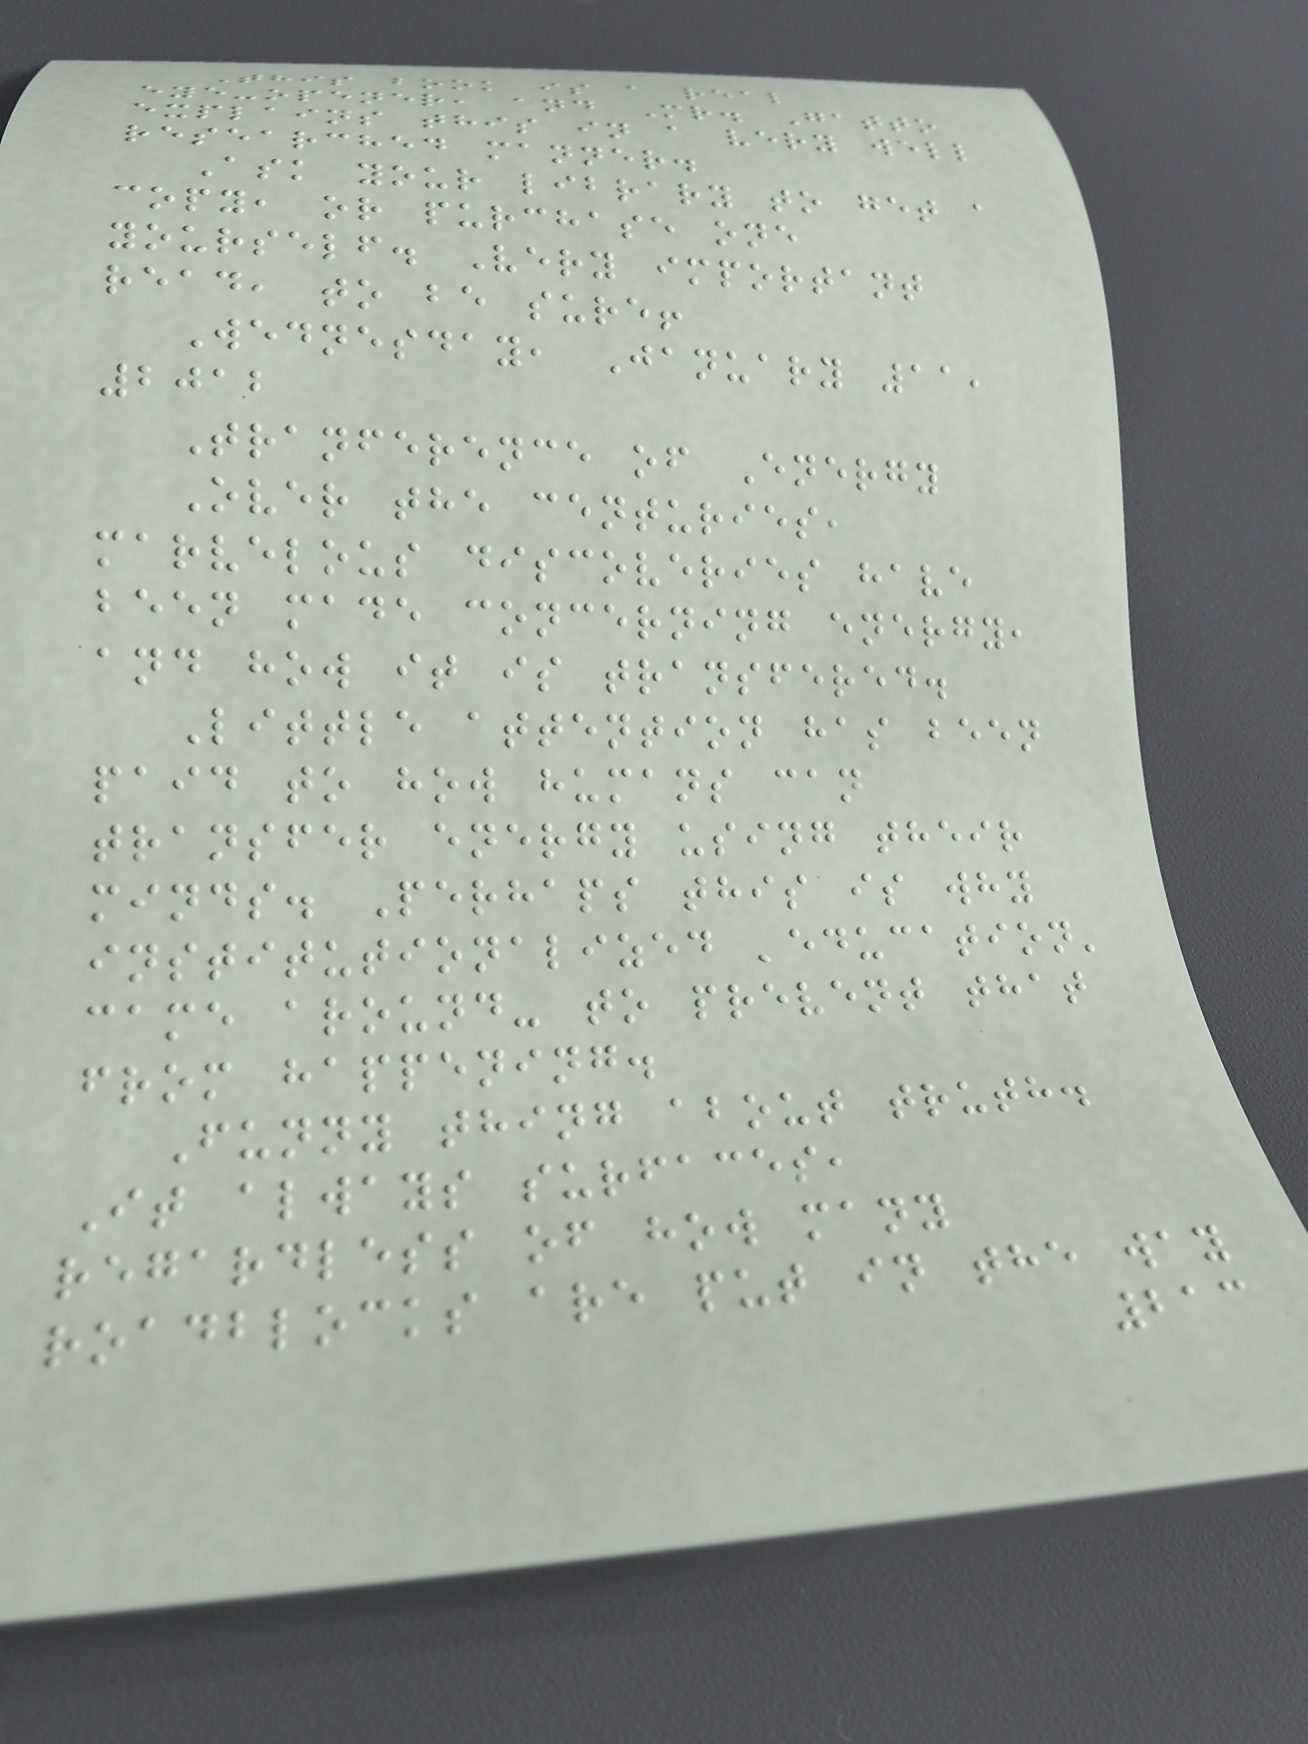This book is a real
eye-opener, and Mr. Gatto
explains this in a very well
researched manner.
Ask your library to get a
copy, or purchase one
yourself. Very important
read, to be sure!
Wednesday, January 11,
2012
Tranference of Energy
Over the centuries,
marvelous discoveries have
been made concerning energy,
and how it is transfered.
Little attention has been
paid to how humans can
transfer energy using their
minds. Perhaps this is why
institutionalized 'education'
came around- to prevent that
from happening.
Funny thing about truth.
It always surfaces,
regardless of how many
roadblocks are put in the way
213
